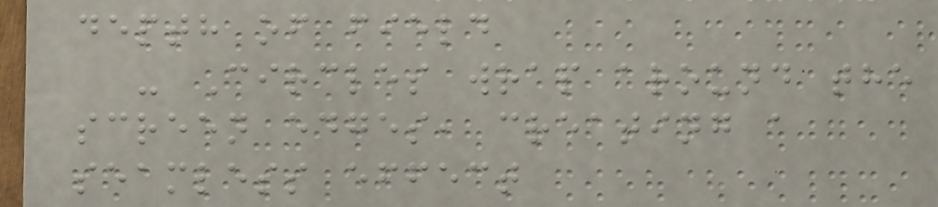depth of field
- Circles wrap around the
screen edges, creating a
seamless effect
